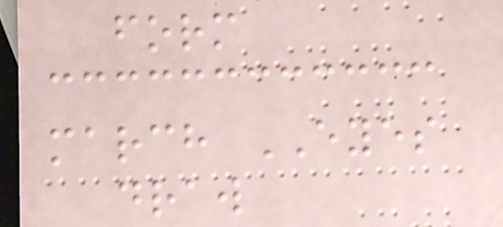form
march EYES
draw
